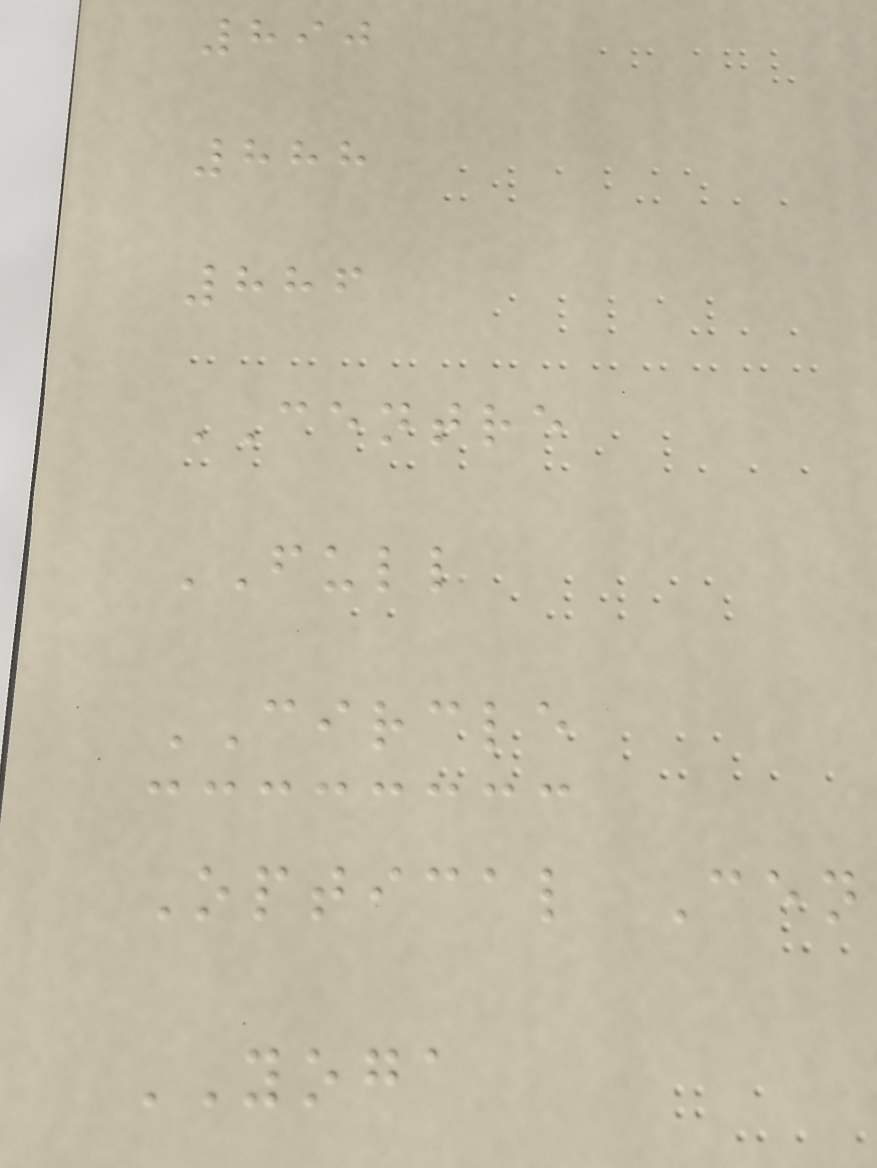890
888
886
CENTRE
FULL
CIRCLE
Optical Cen
YOGA
